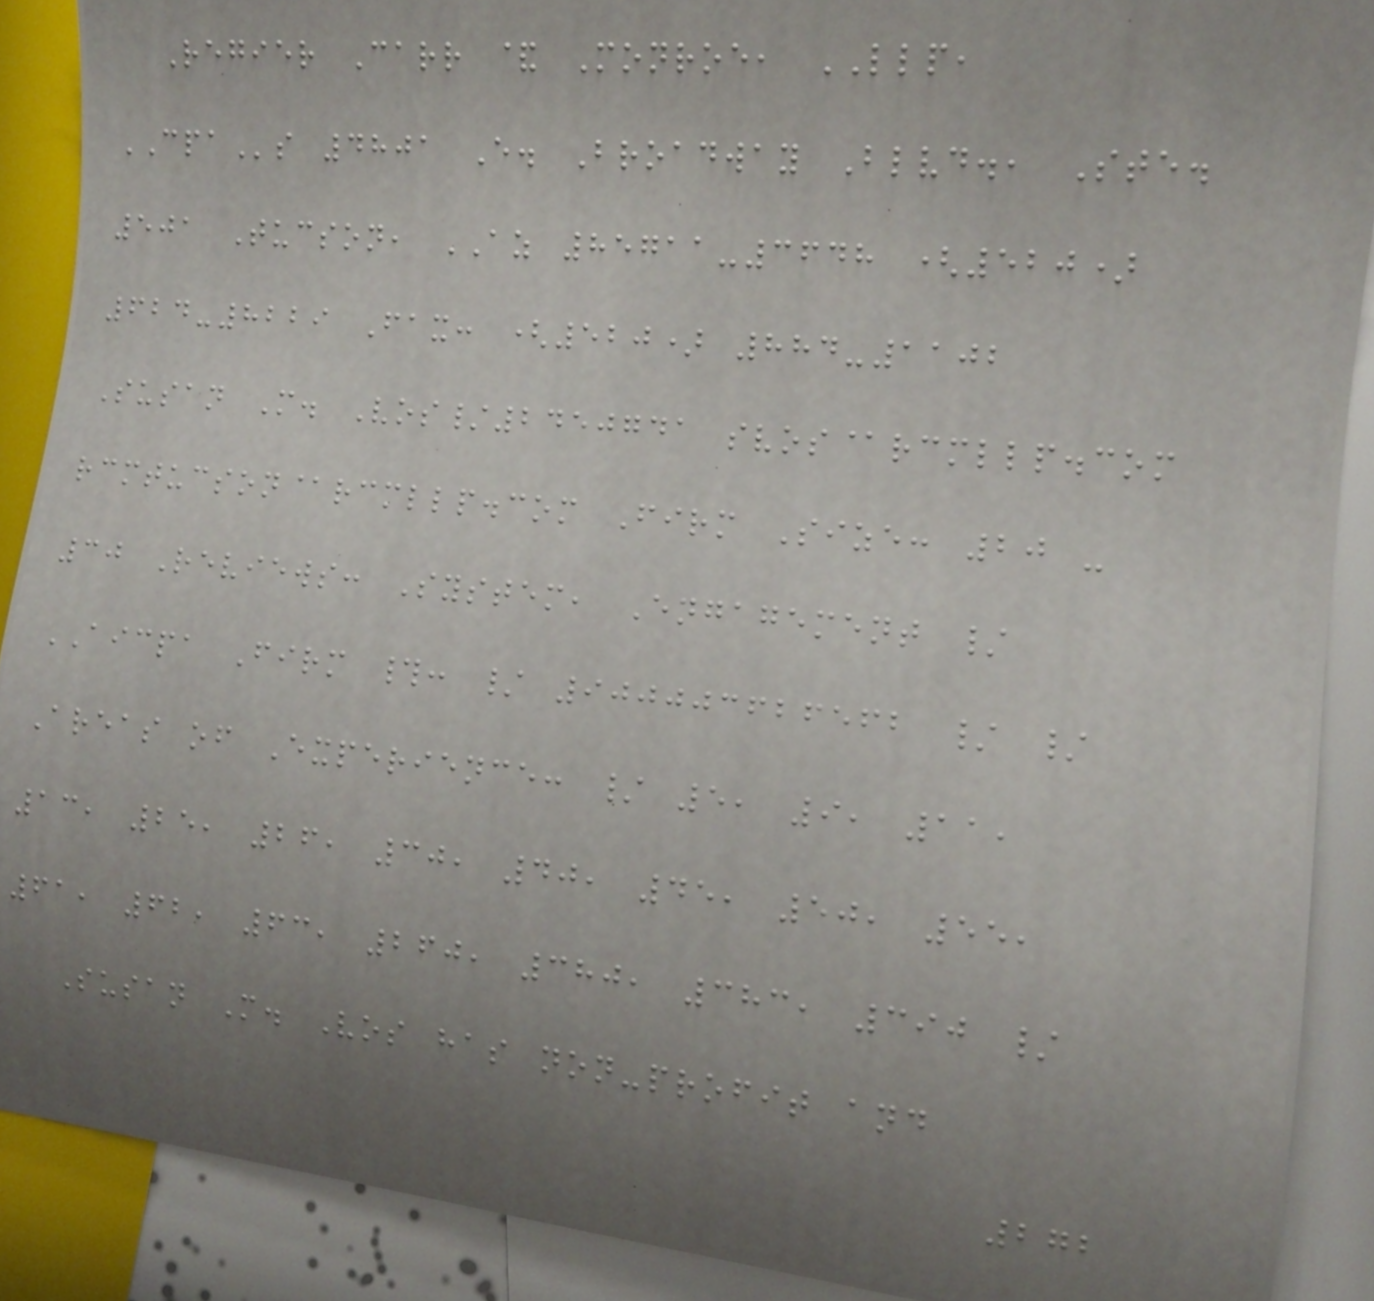Regier Carr & Monroe, LLP,
CPAs 4801 E. Broadway Blvd., Ste.
501 Tucson, AZ 85711-3648 (520)
624-8229 Fax: (520) 884-1102
Susan M. Vos/2450741 svos@rcmllp.com
rcmtucson@rcmllp.com Firm Size: 20 -
30 Reviews: System, Engagement /
AICPA Firm #: / 900003626562 / /
Areas of Experience: / 5, 9, 11,
13, 25, 26, 30, 40, 45, 50, 55,
61, 62, 63, 260, 380, 383, 390 /
Susan M. Vos has non-profit and
272
